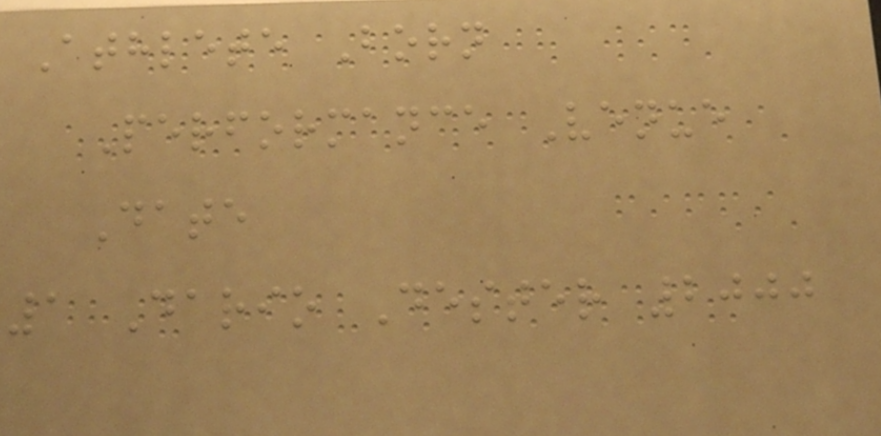Athlete Born
Performance Venue
Date
1 Dario Dester 2000
